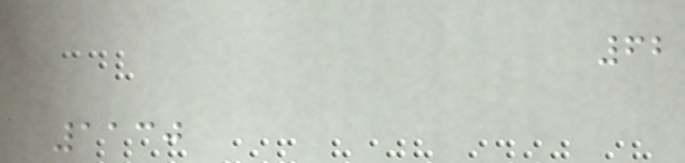62
1130
